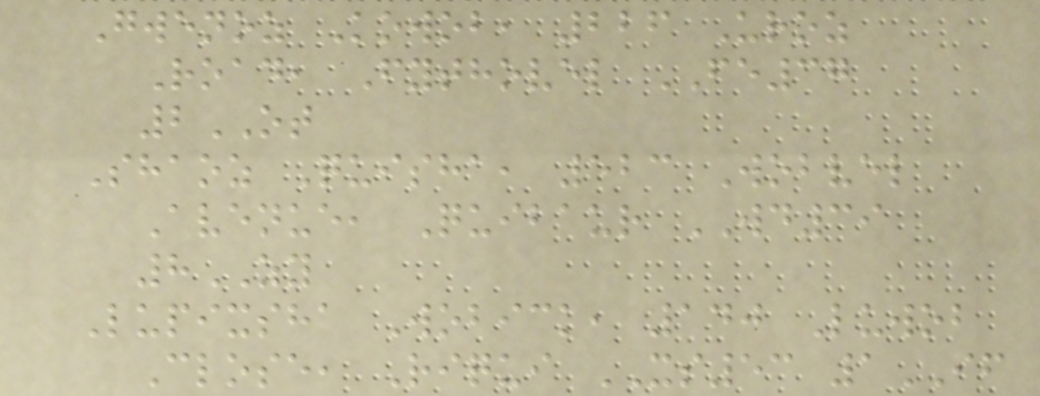Gwenoz Kowob, 226 Uroz
Road, Fythovel FE37
2OT
Shaoz Quisha, 523 Wobvel
Avenue, Quibaur WD39
8ZY
Lupixsha Wobick, 140 Luwob
Close, Riqui XS53 1IF
